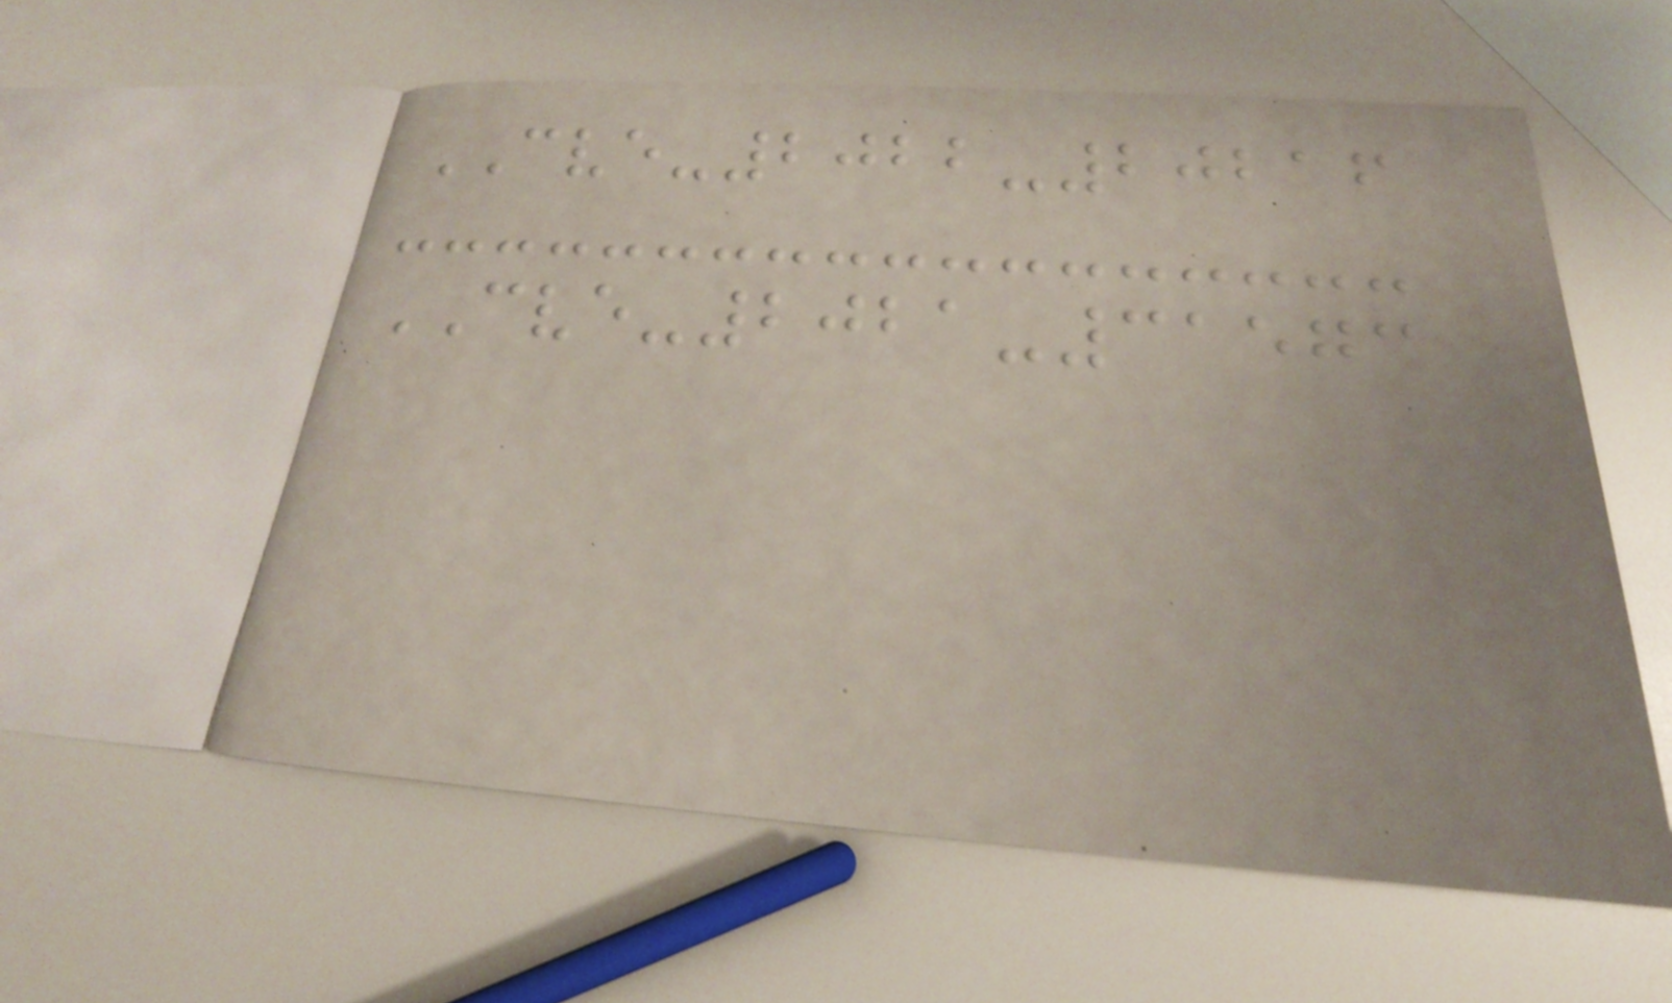CVE-2022-20216
CVE-2021-31573
